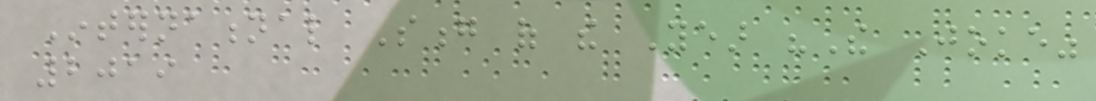International Song of the Year "The Joke"
2019
